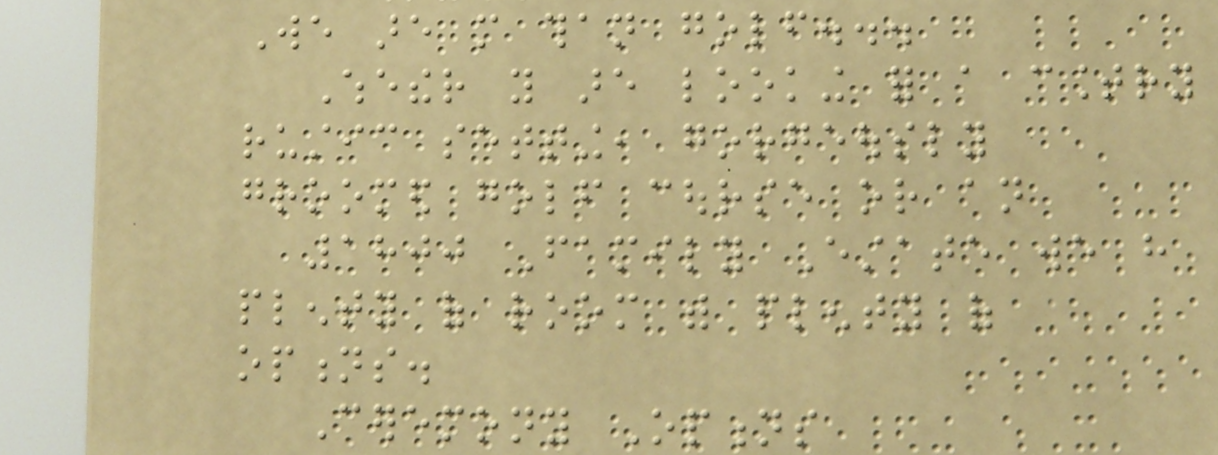We are more than golf...
Whether you are looking for a country
rustic setting, gorgeously
groomed golf course or an
1800 Family Estate we have
plenty of room with plenty of
options.
Ceremony Options
